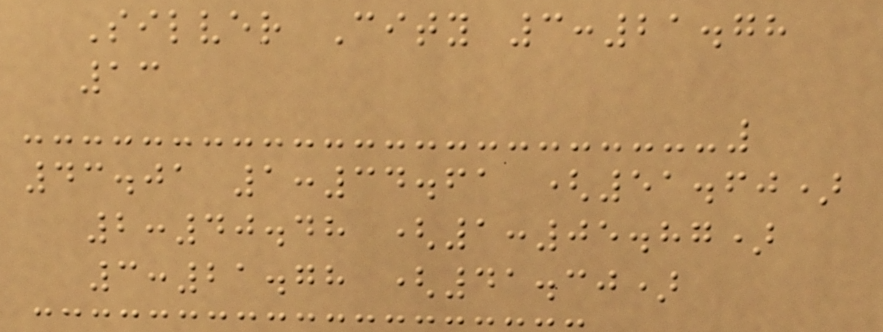Silver City 3:21.78
13
43.01 1:34.61 (51.60)
2:40.48 (1:05.87)
3:21.78 (41.30)
